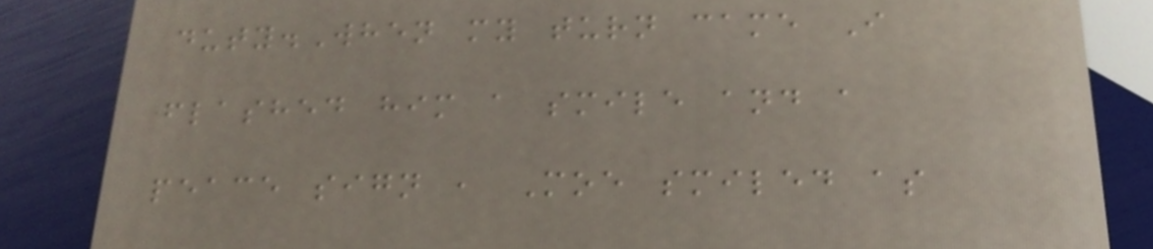duty.When my turn came I
flashed him a smile and a
peace sign , Moe smiled as
